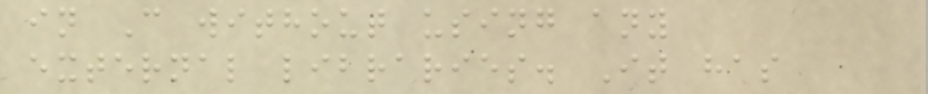in C without using any
external libraries. It has
